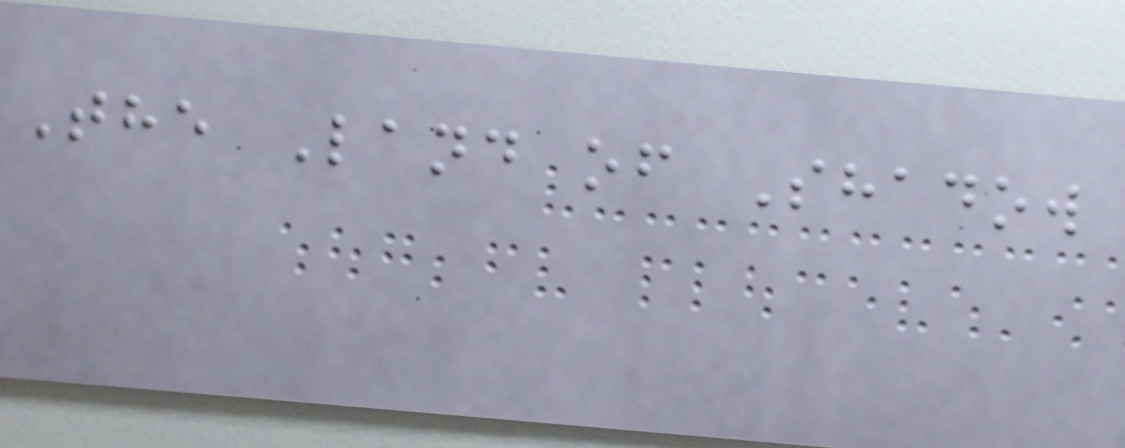The Land of Shadow
